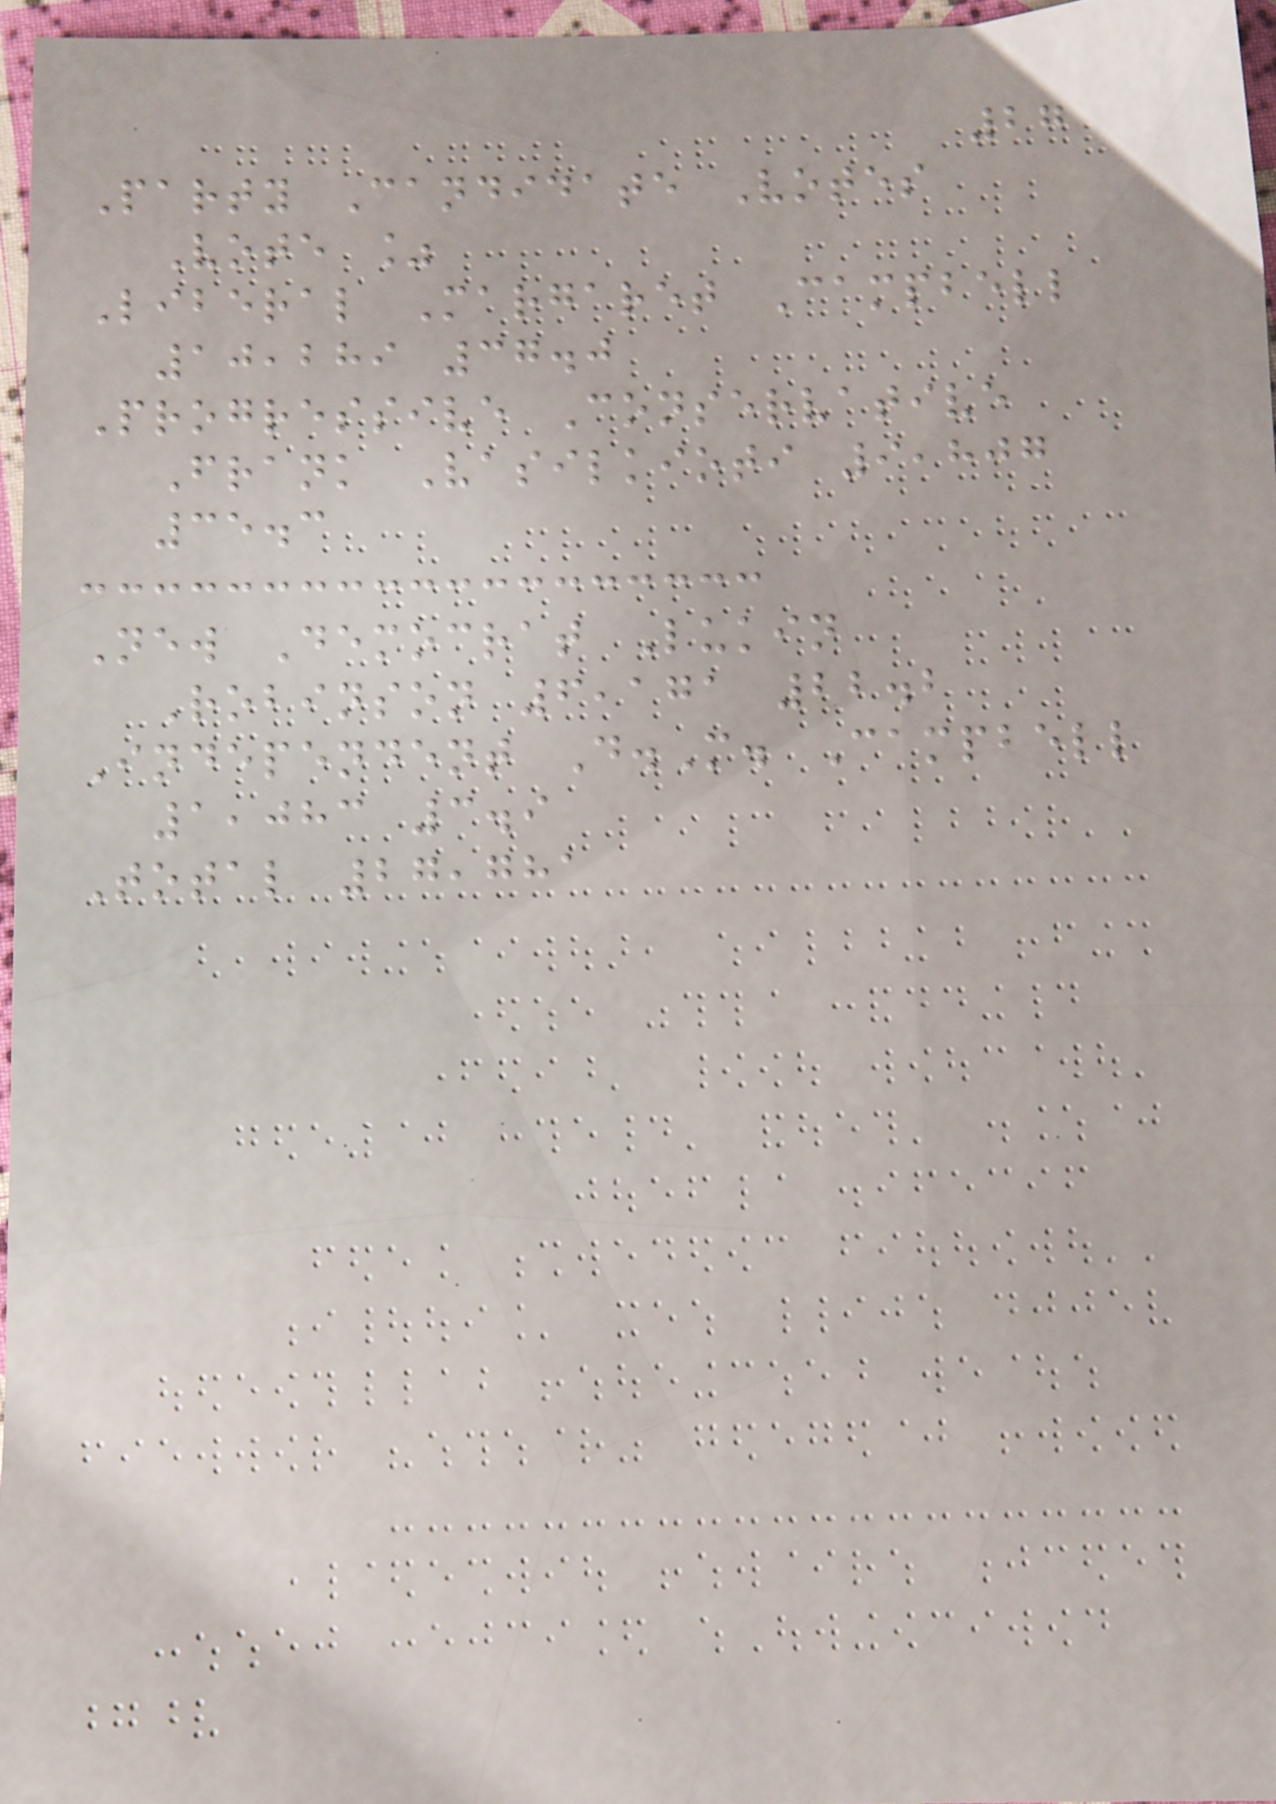271
Party Candidate Votes
Vote %
Liberal Margaret Campbell
10,289 37.0
Progressive Conservative
Frank Vasilkioti 9,807
35.3
New Democrat Lukin
Robinson 6,171 22.2
Independent D.M. Campbell
1,083 3.9
Total 27,781
